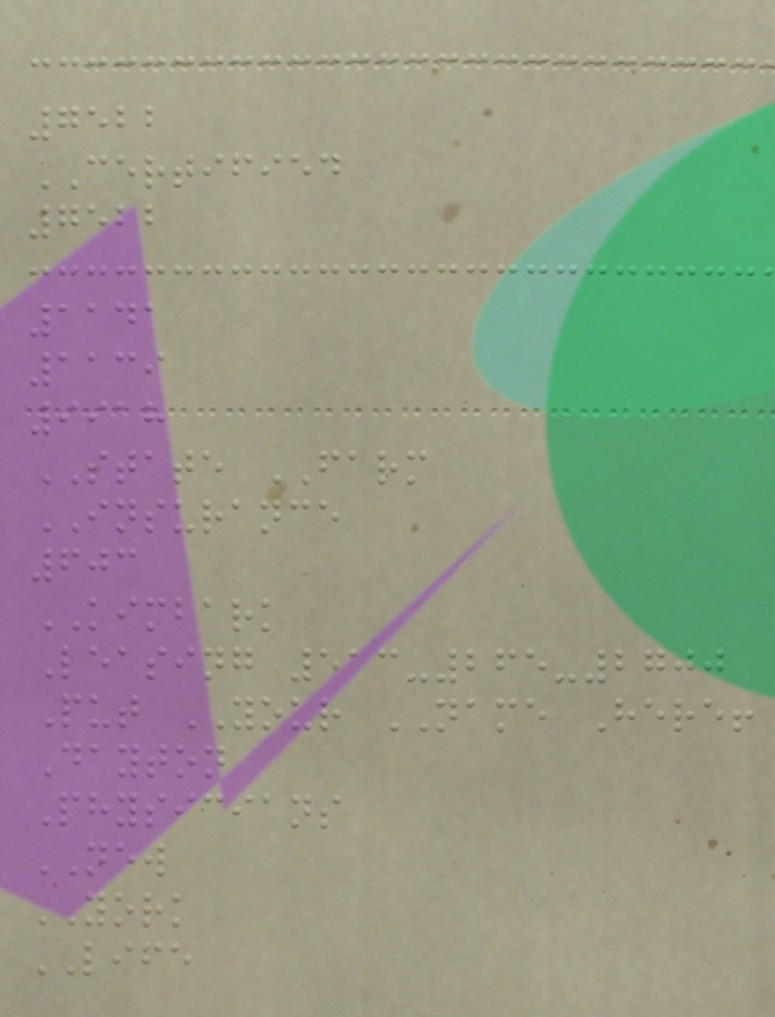7522
CERTIFIED
7522
1141
1139
9918
STATE FARM
INSURANCE
603
KIMBARK
Leasing 513-265-2700
Put YOUR NAME Here!
Dayton
Physicians
NEW
YORK
LIFE
